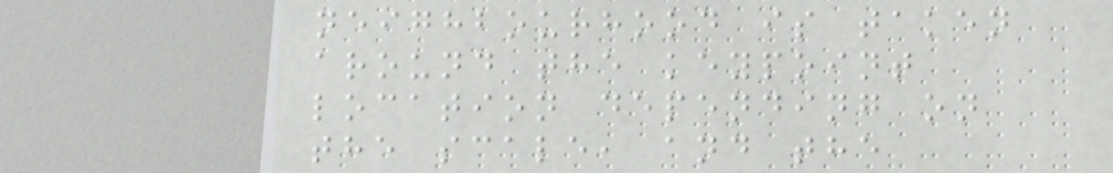neighbourhood is taken
around the keypoint
location depending on
the scale, and the
